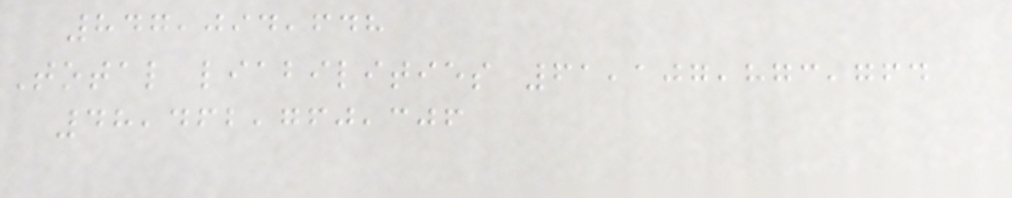847,094,648
Total liabilities 61,107,873,764
48,462,760,306
